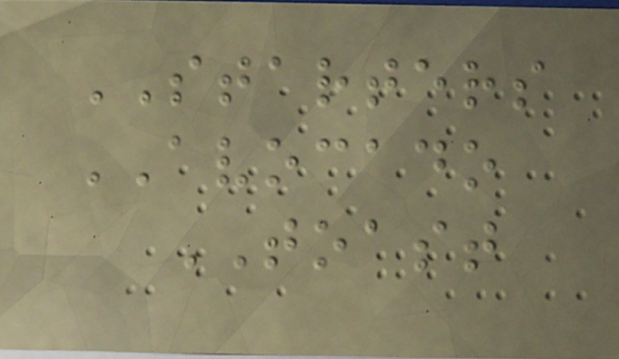STARTERS
AVOCADO
TOAST
